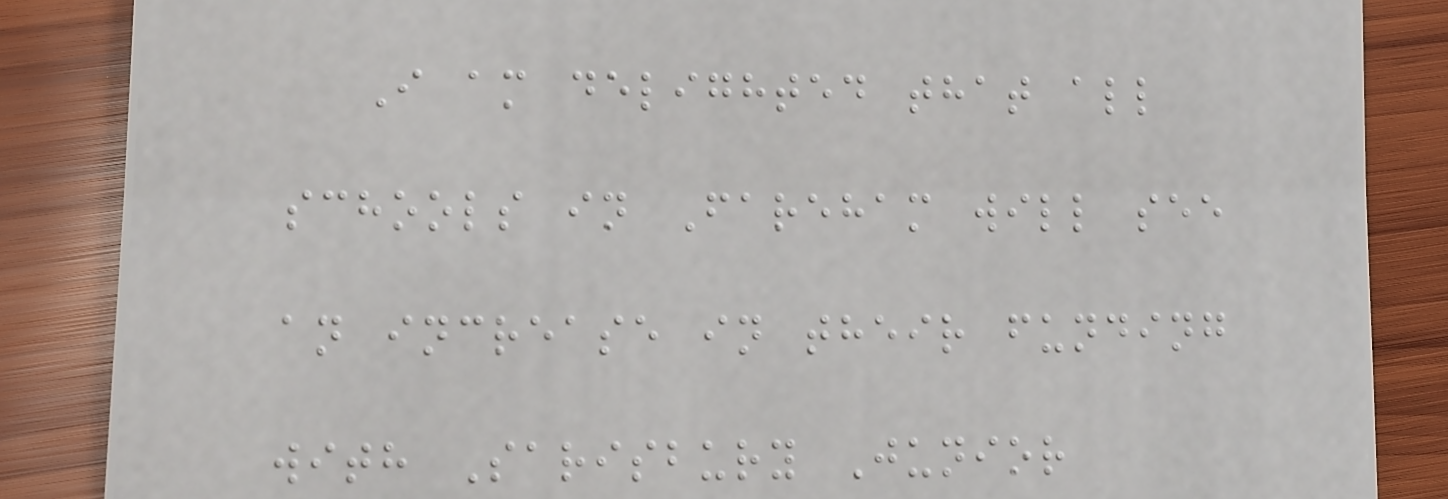I am delighted that all
schools in Fareham will see
an increase in their funding
with Sarisbury Junior
